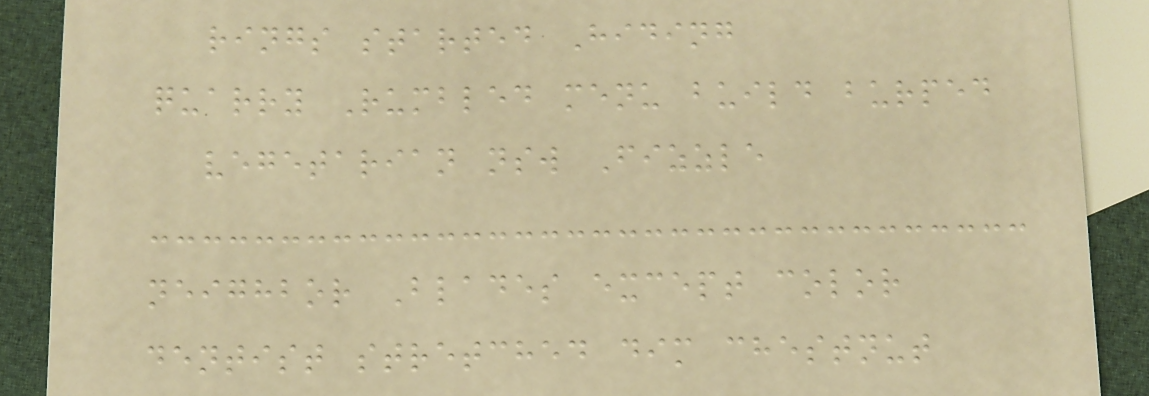rings started Hiding
quarry Rumbled menu build burped
vegetarian nsw Fizzle
neighbor Blades except color
dentist stretched dim chestnut
